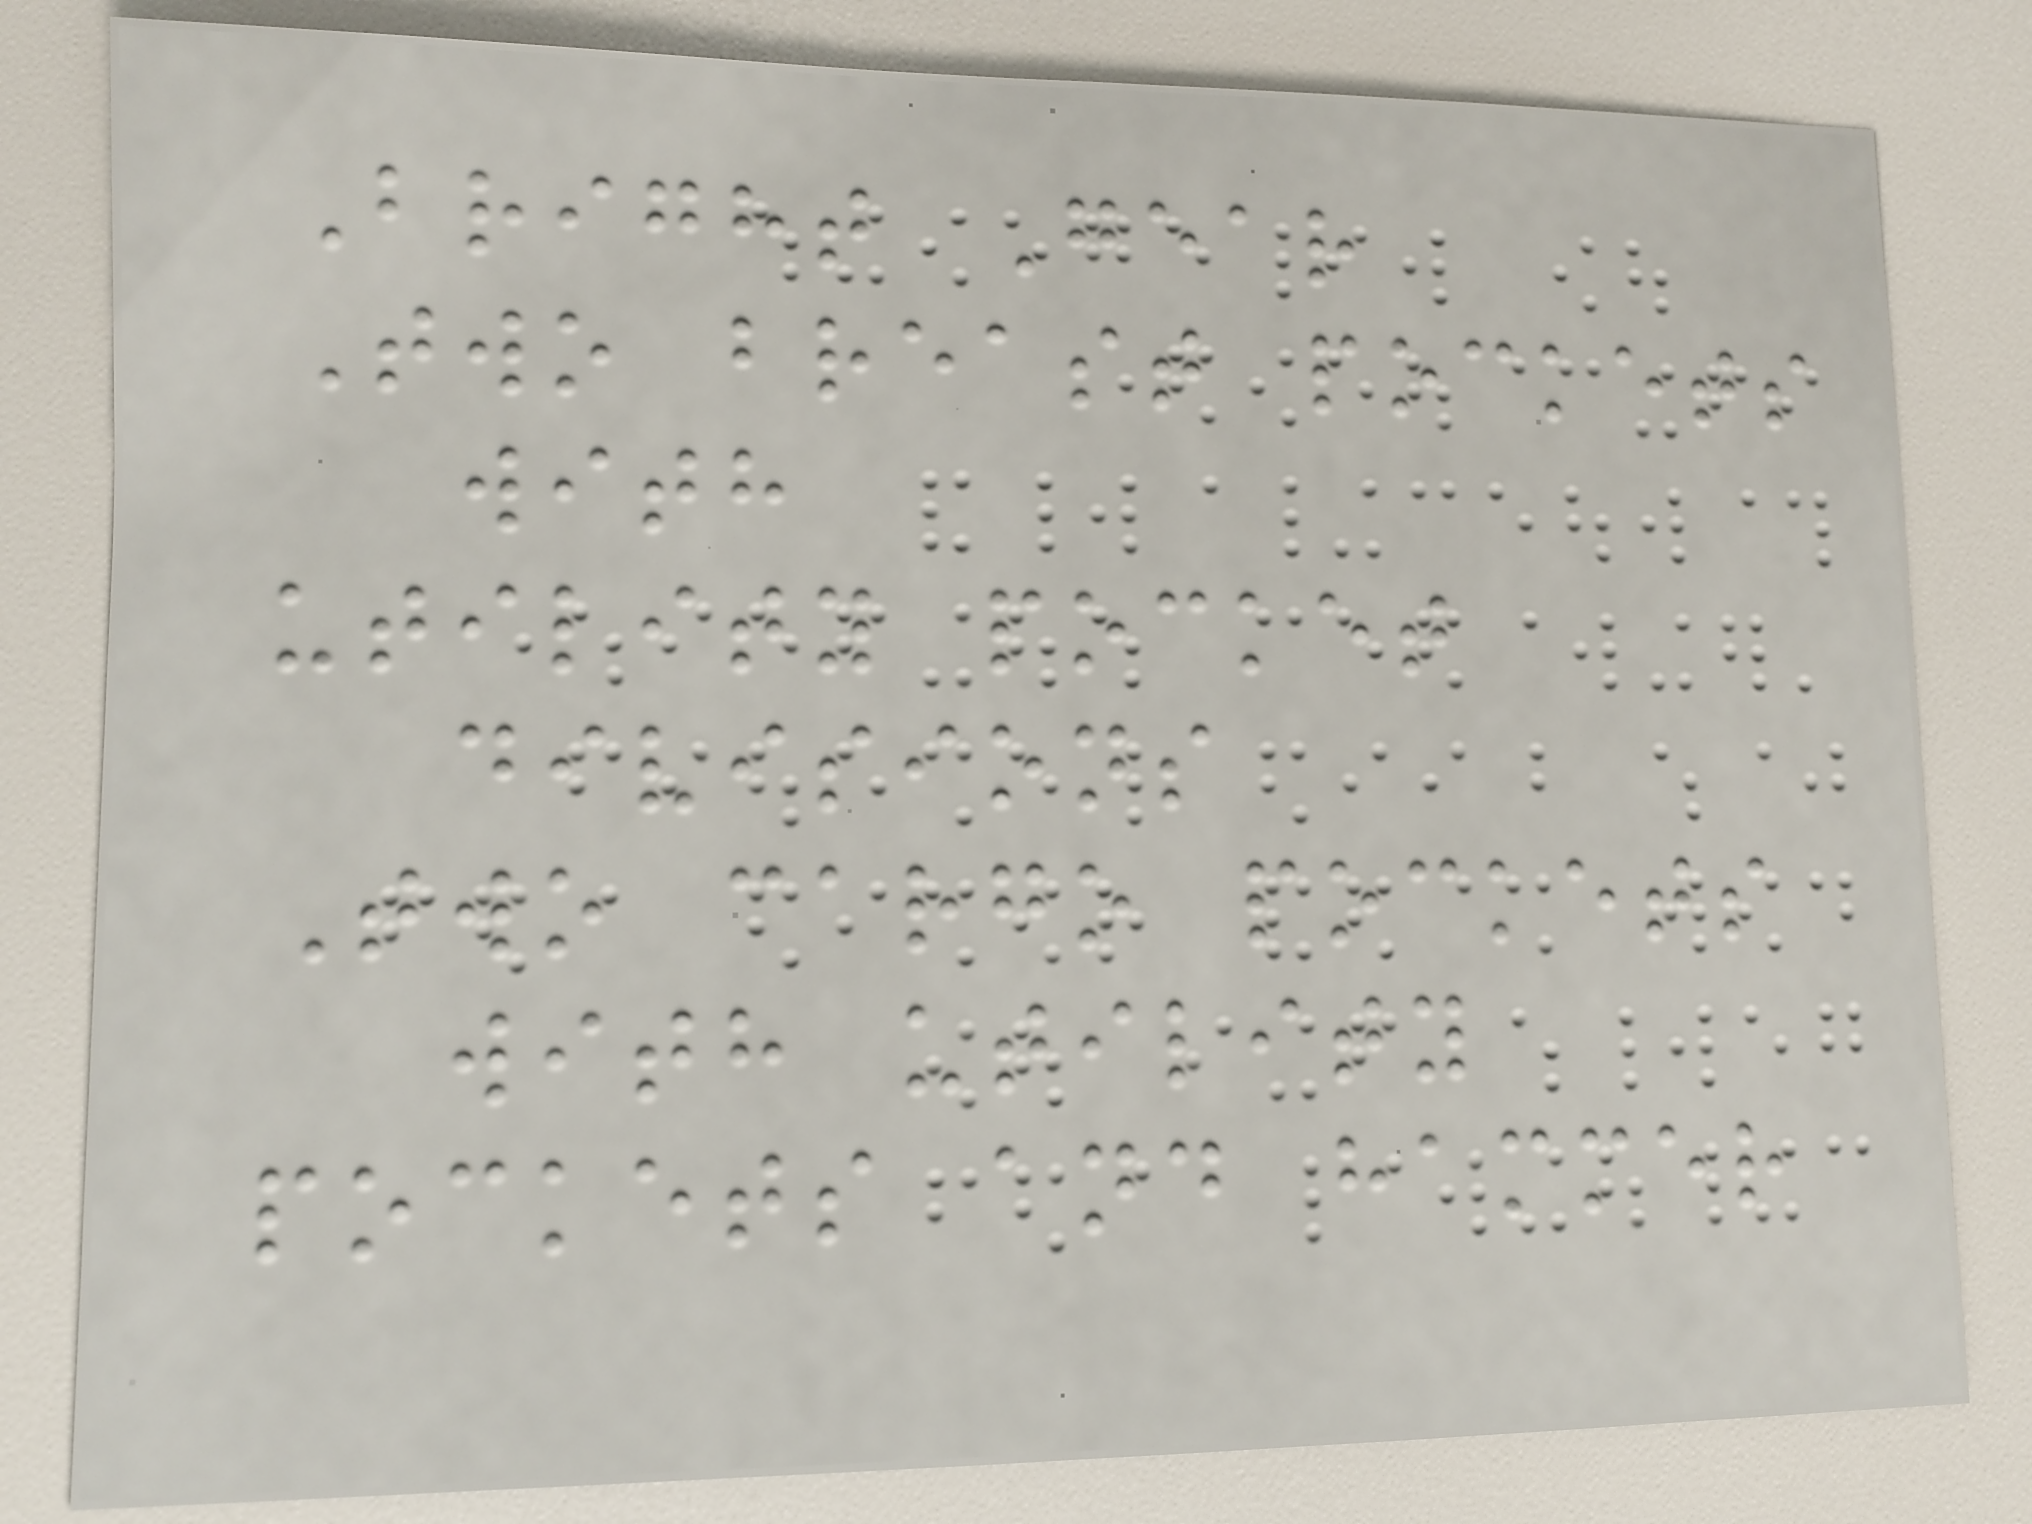Bright Gear
Two breast pockets
with
utility pocket
divisions
Two cargo pockets
with utility
pockets and hammer
